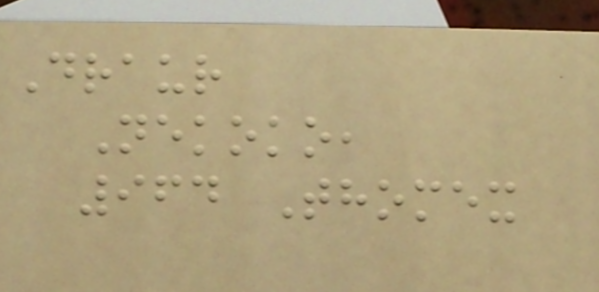Draur
Nekoko,
964 Thomex
